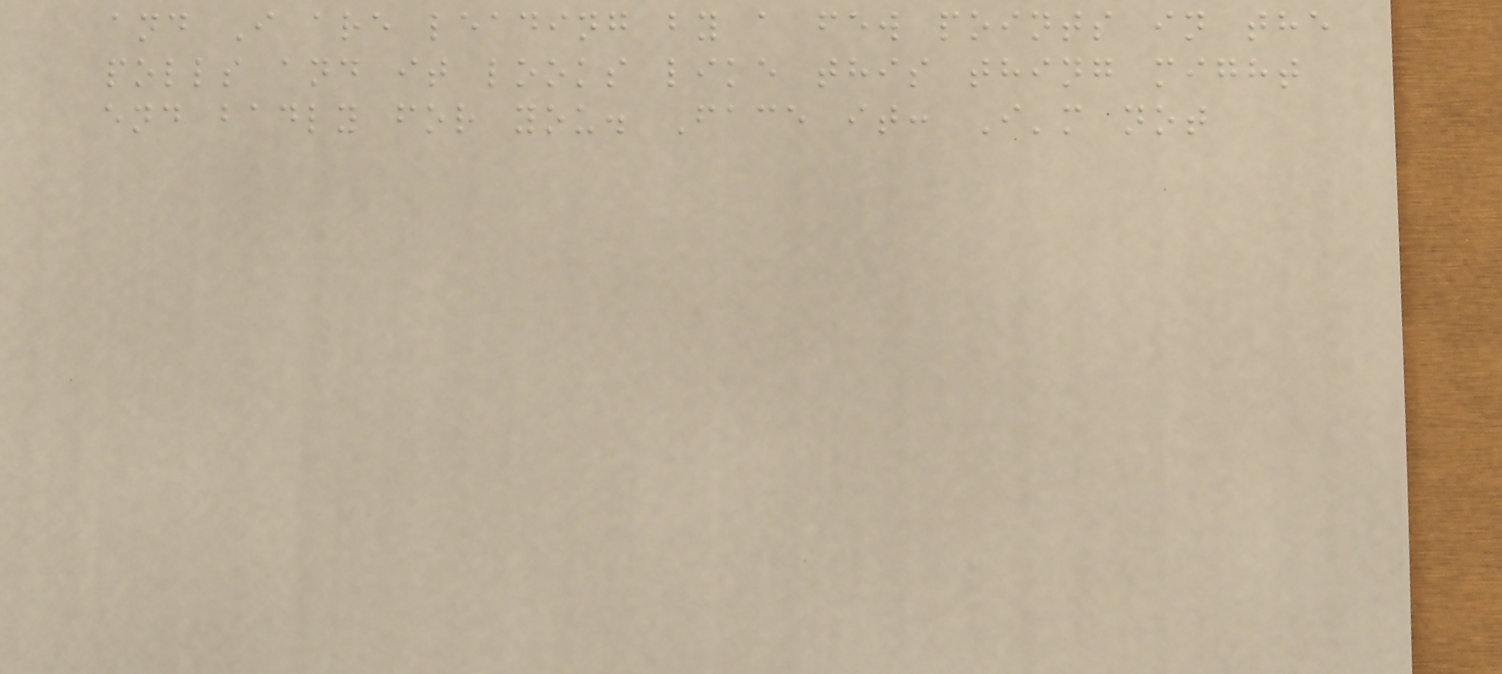and I are leading by a few points in the
polls and it looks like this thing might
end badly for you. Face it: I'm not
